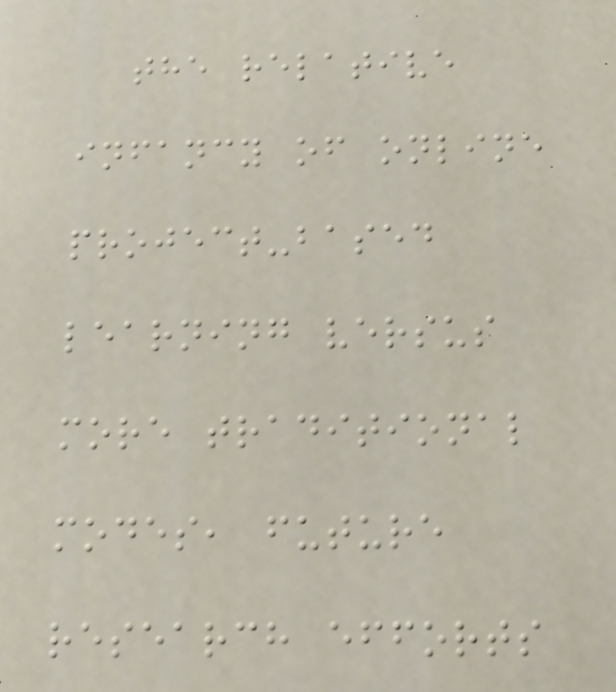the relative
infancy of online
project-based
learning versus
more traditional
modes, future
research efforts
